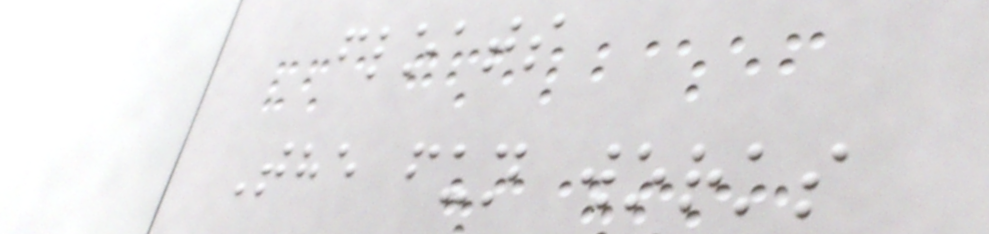floats
The fun works
